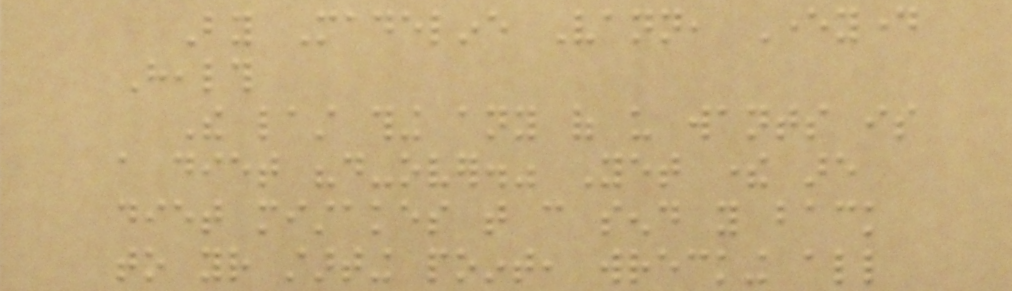By Madeline Vann, Everyday
Health
The last thing any of us wants is
a diet "do-over." Yet there are
diet mistakes that can send you back
to your starting point, wrecking all
